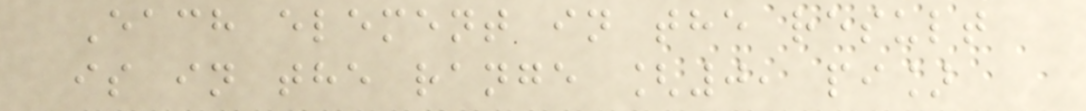Each element in the result
is in the range [0, pi]
